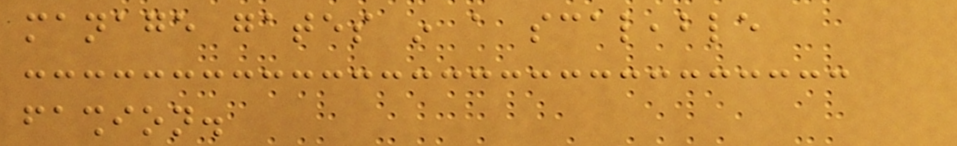manage gates in a scaleable
fashion.
